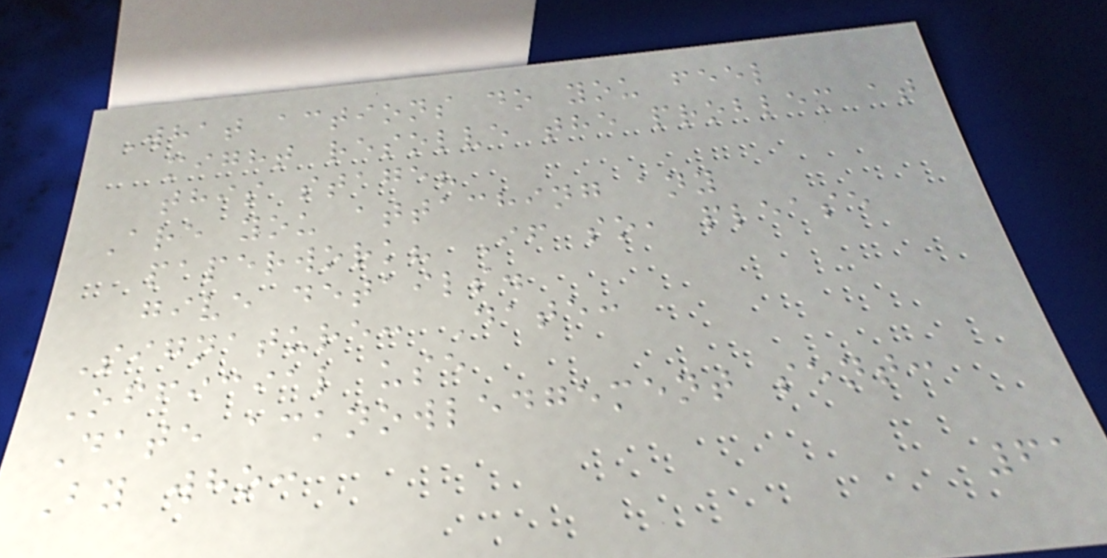What actions do you feel
might resolve the problem at
this stage?
Are you attaching any
paperwork? If so, please
give details.
Signature: Date:
Official use
Date acknowledgement sent:
By who:
61
